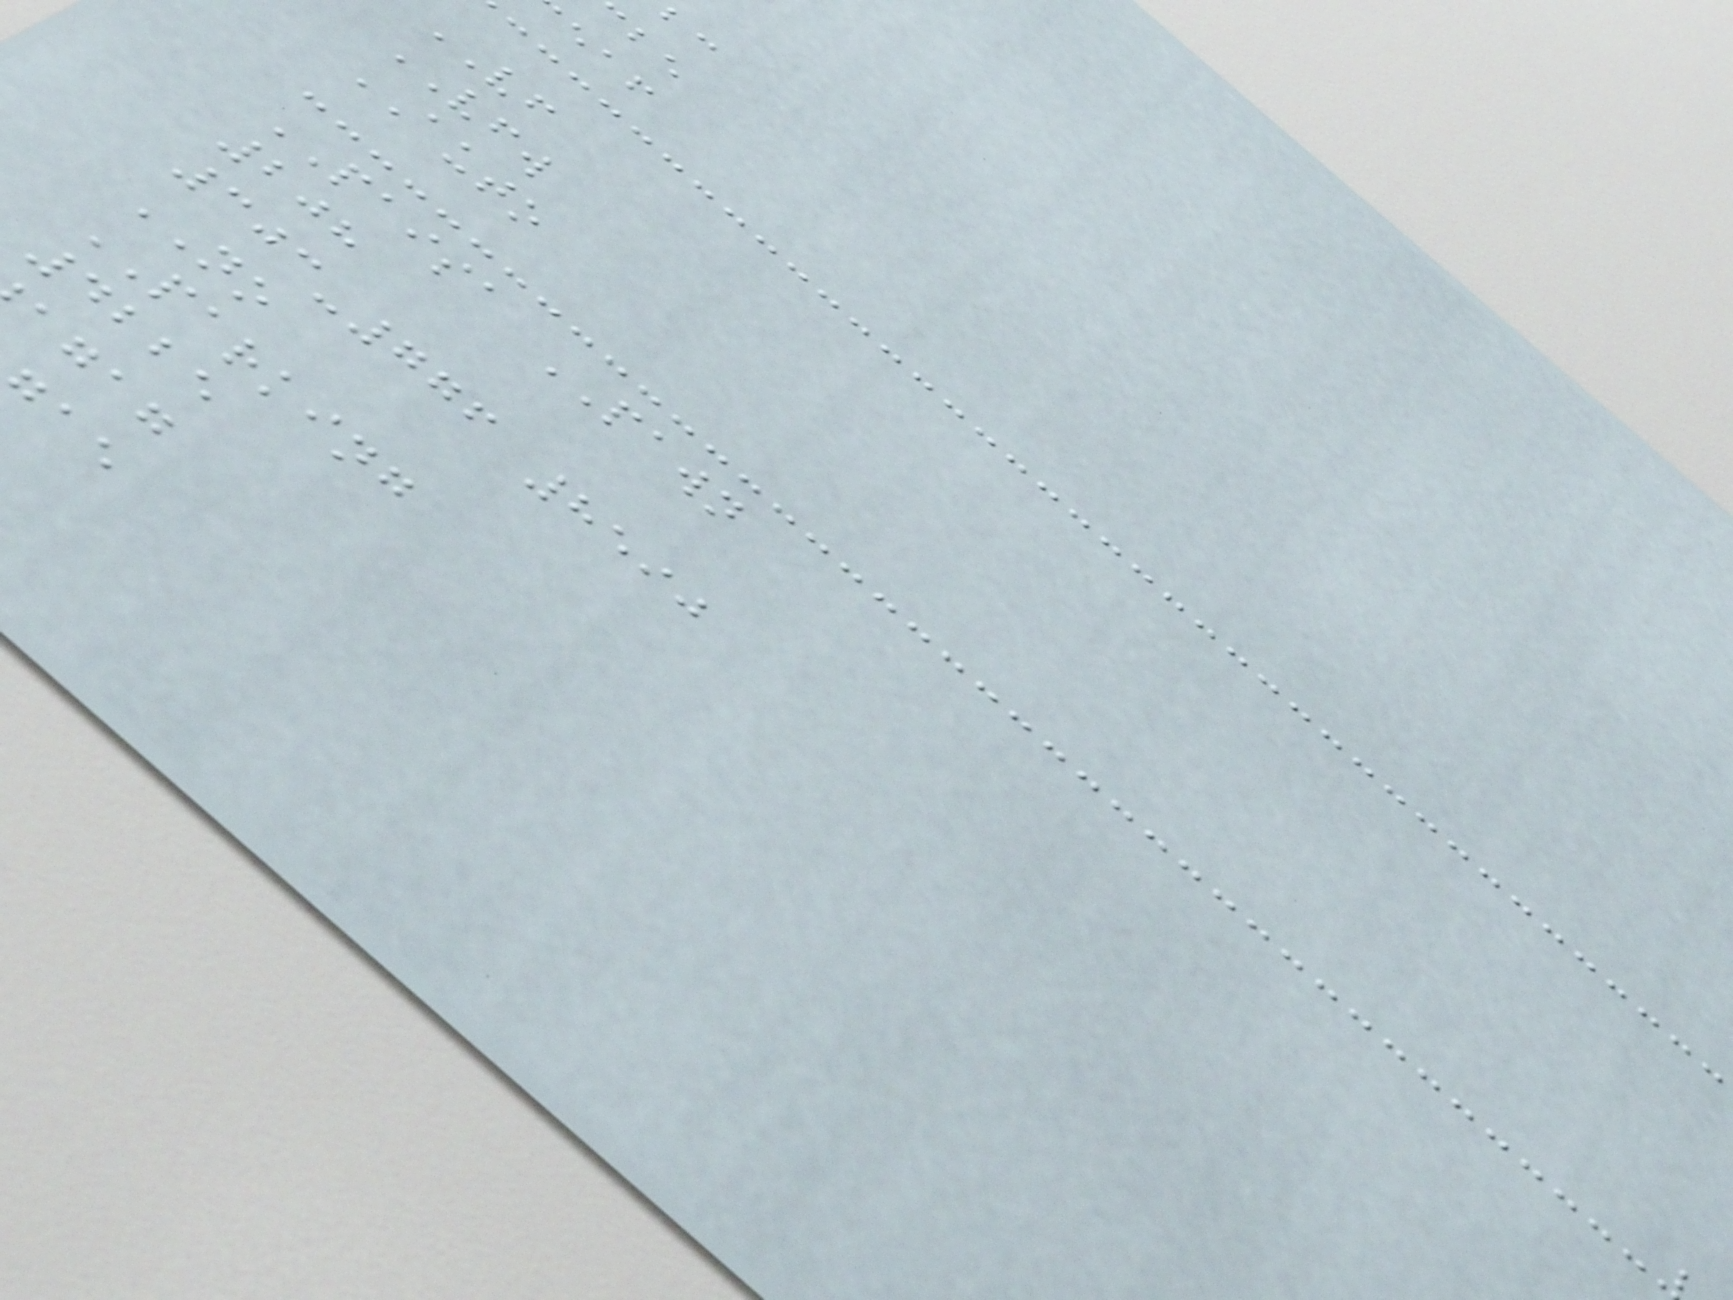VF
VFW
AUTO
PAISA PAWN
208
303-776 8590
NO
PARKING
4225
agag
